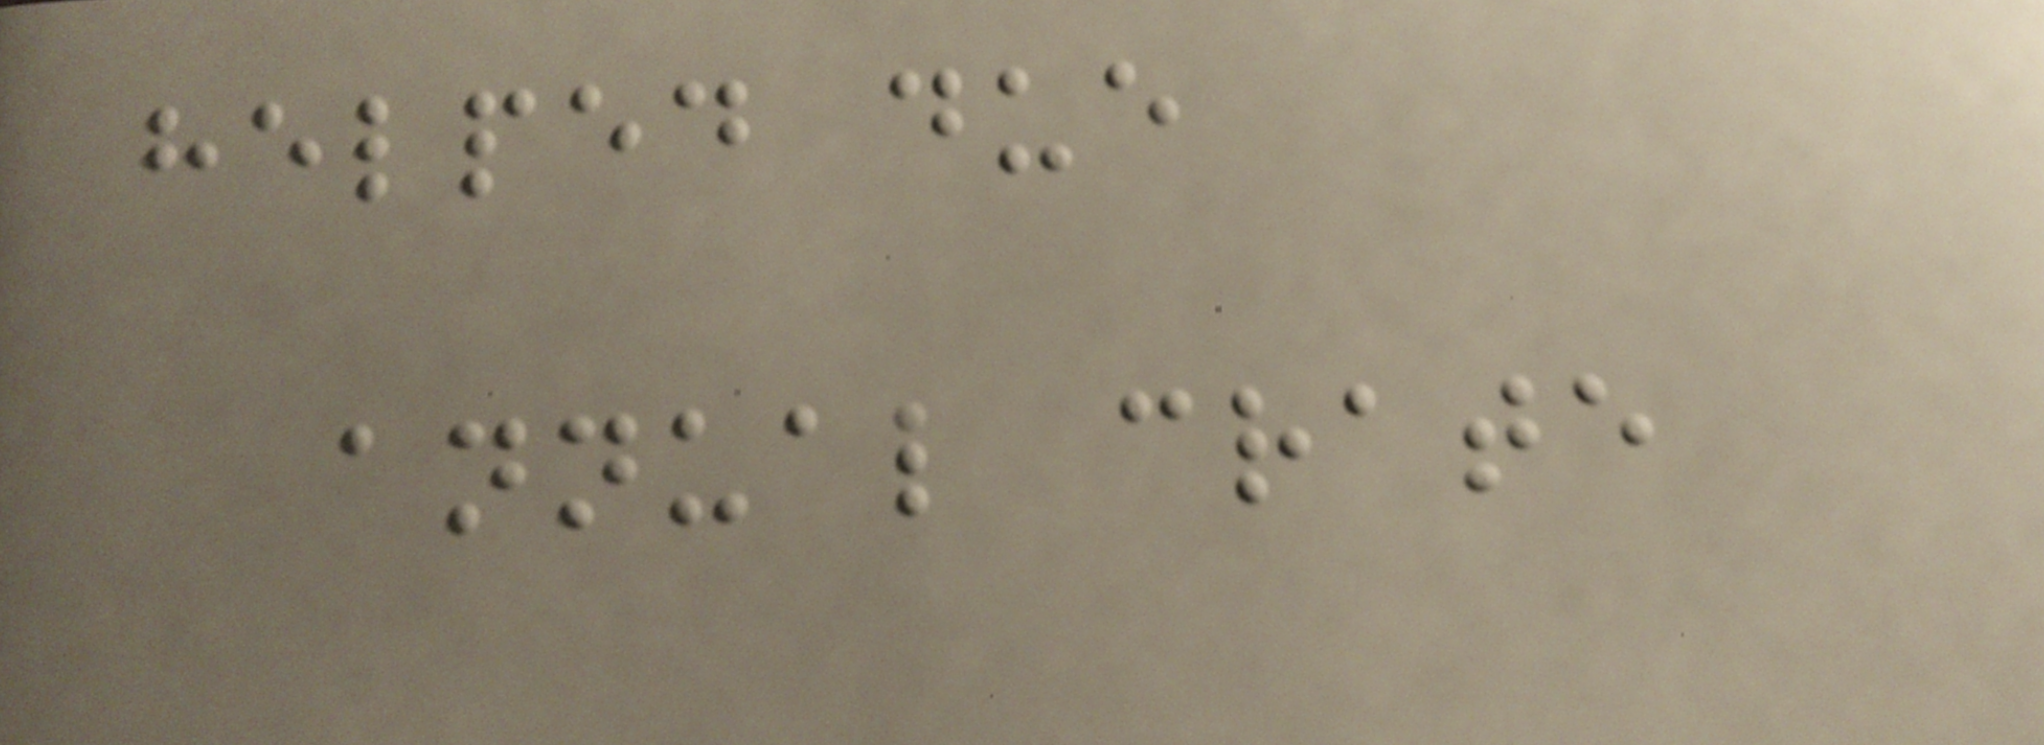helped due
annual crate
